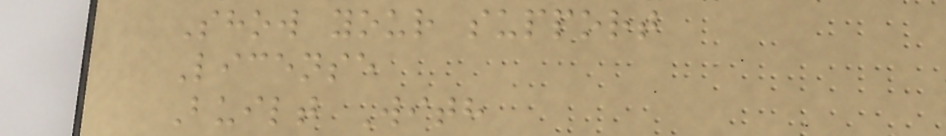Show your support
License
Built With
